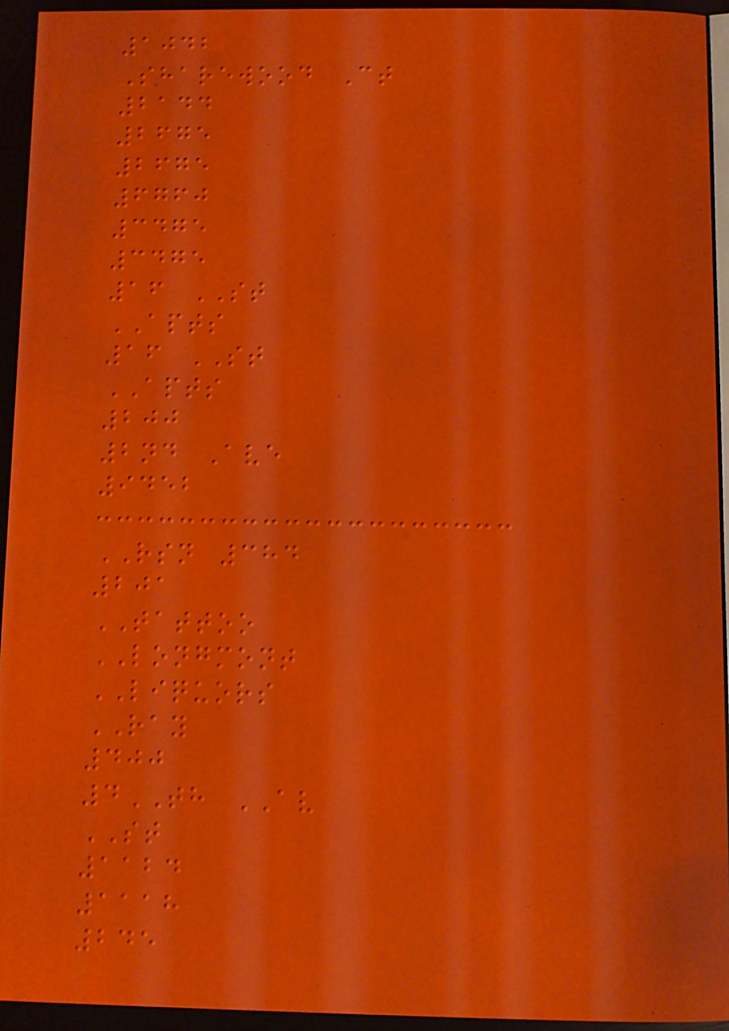1042
Sharewood Ct
2144
2675
2675
6760
3475
3475
16 ST
APTS
16 ST
APTS
200
2nd Ave
9452
RSN 384
201
TATTOO
LONGMONT
LIQUORS
RAY
400
4TH AV
ST
1124
1118
245
